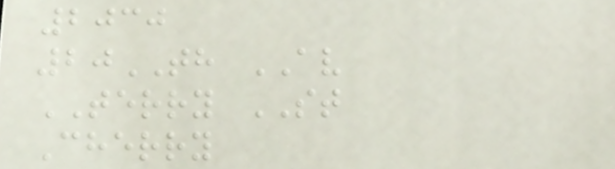2030
20TH AV
TERRY ST
Cherry
